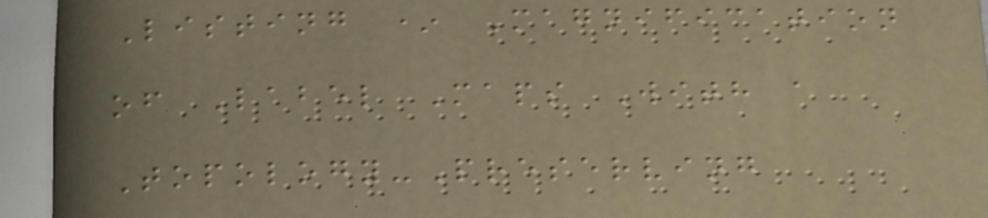Listing * Magnification
of Label Maps With a
Topology-Preserving
